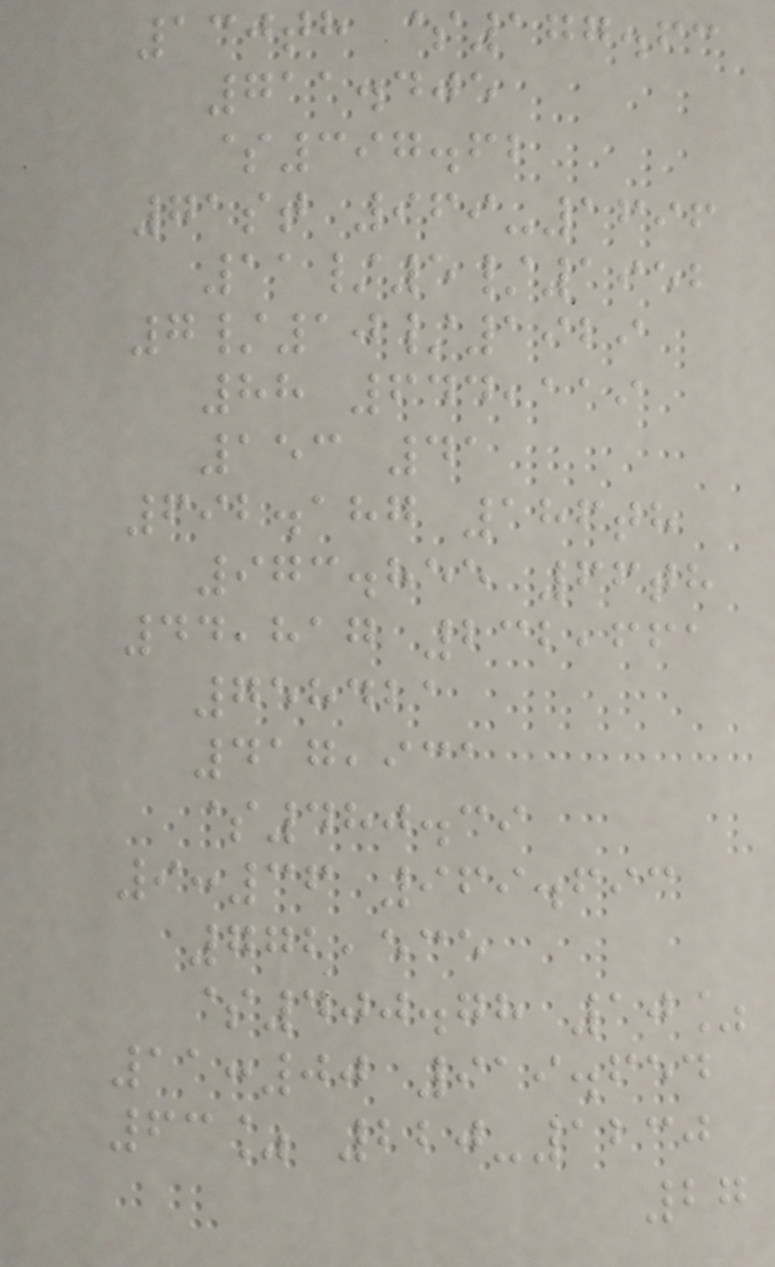130th $177.63
711.405
$397.62
71st 969-1696
11/5/1952
7/10/1929
88 644,119
153 41
692.187 186th
973.855 66th
44,817 232,661
758421
417,931
$480.39
9:36 969.693
772,535
$400.78 10%
11:00 919.654
63% 220-1230
27
